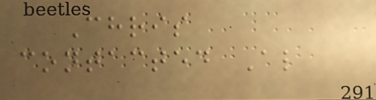Chris
contacted Al
